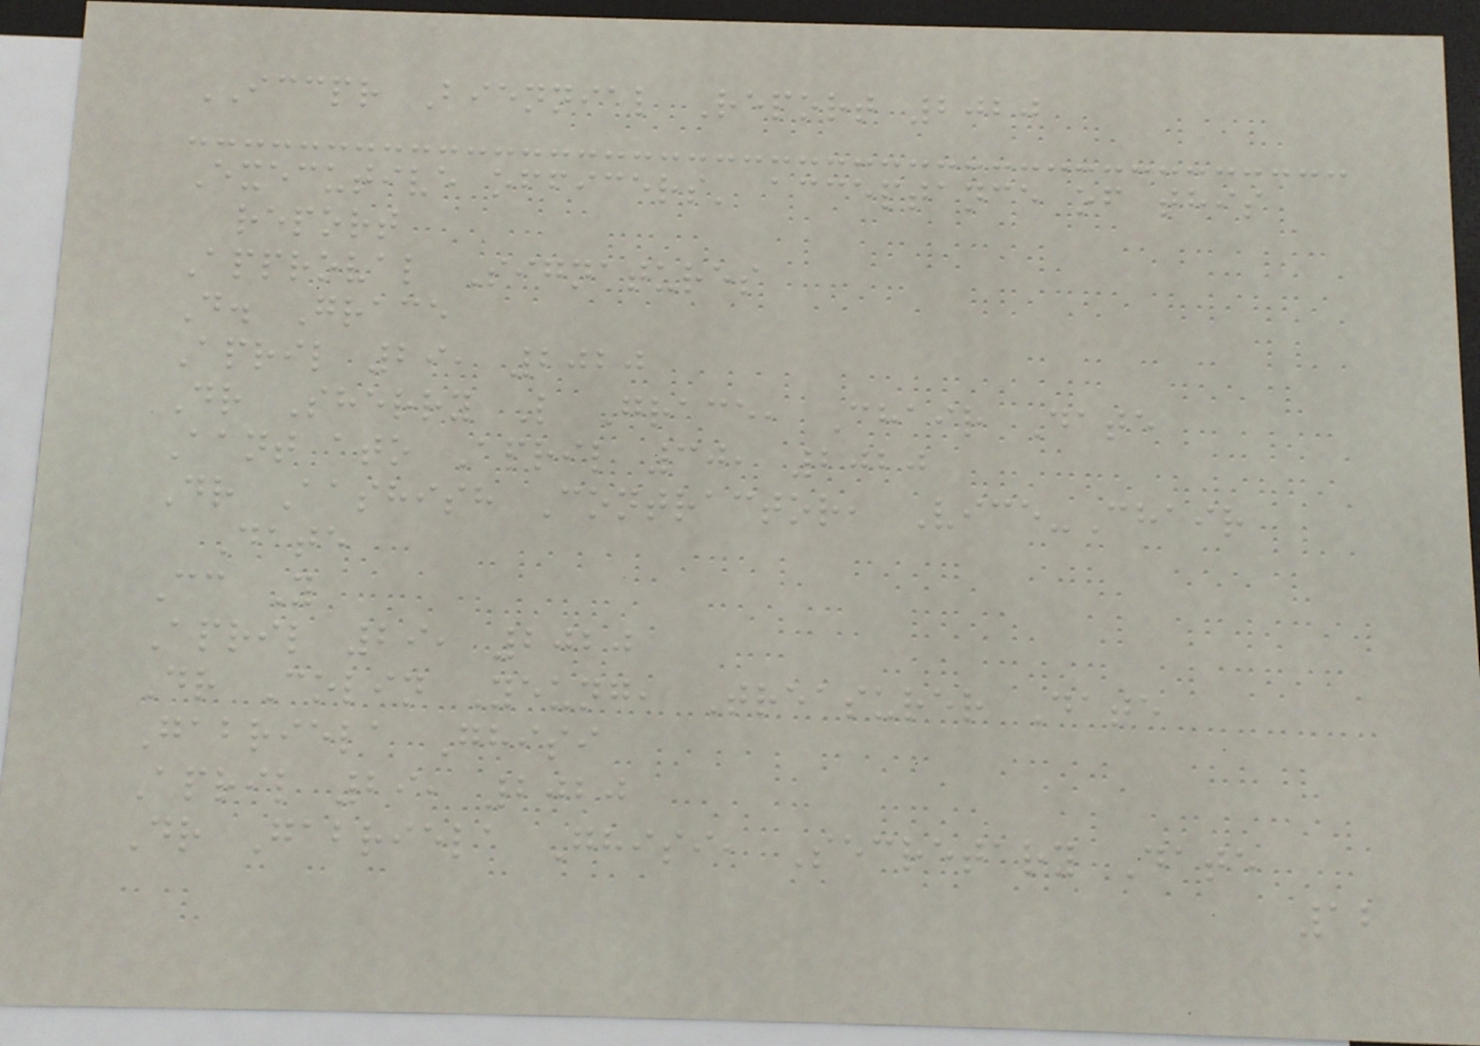ICCPR Biennial Report 2020
Executive officers' acceptance of this
report
Approval Signatures
D. Grace
April 29, 2020
Dr Sherry L Grace, Chair Date
Aant ato April 30, 2020
Dr Aashish Contractor, Vice-Chair
Date
Cc Y
April 29, 2020
Dr Colin Yeung, Treasurer Date
Gabriela Ghisi
April 29, 2020
Dr Gabriela Ghisi, Secretary Date
12
